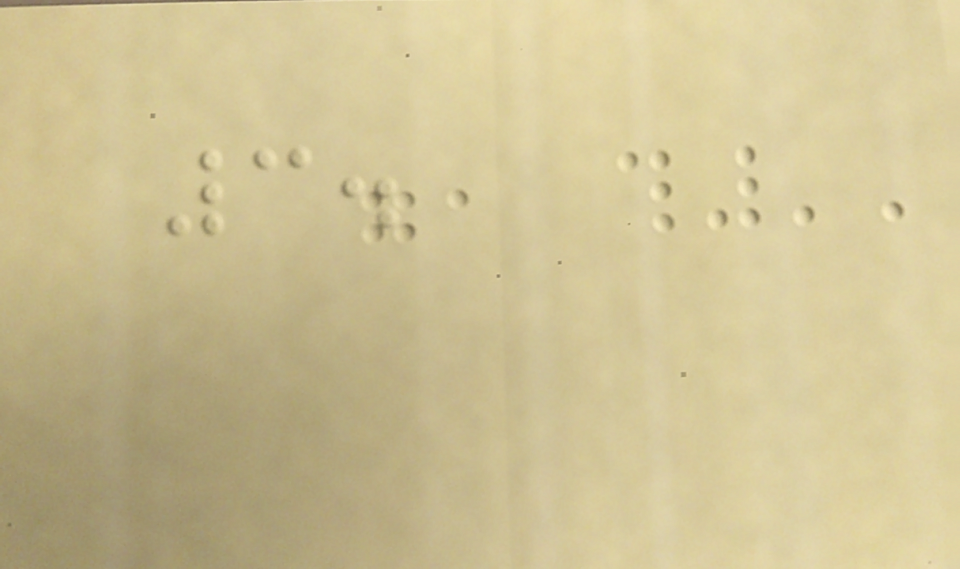3.
